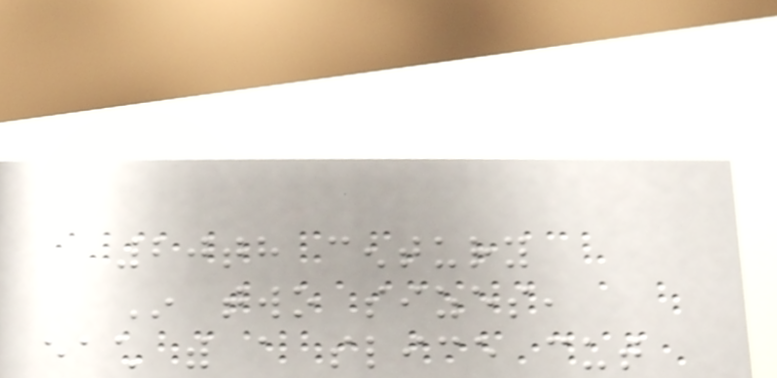20th century
In two sizes,
each with a slice cut
